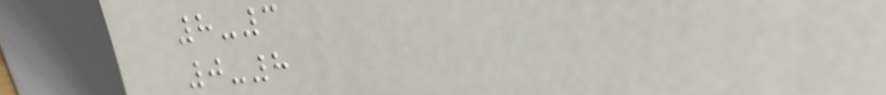8-3
0-8
